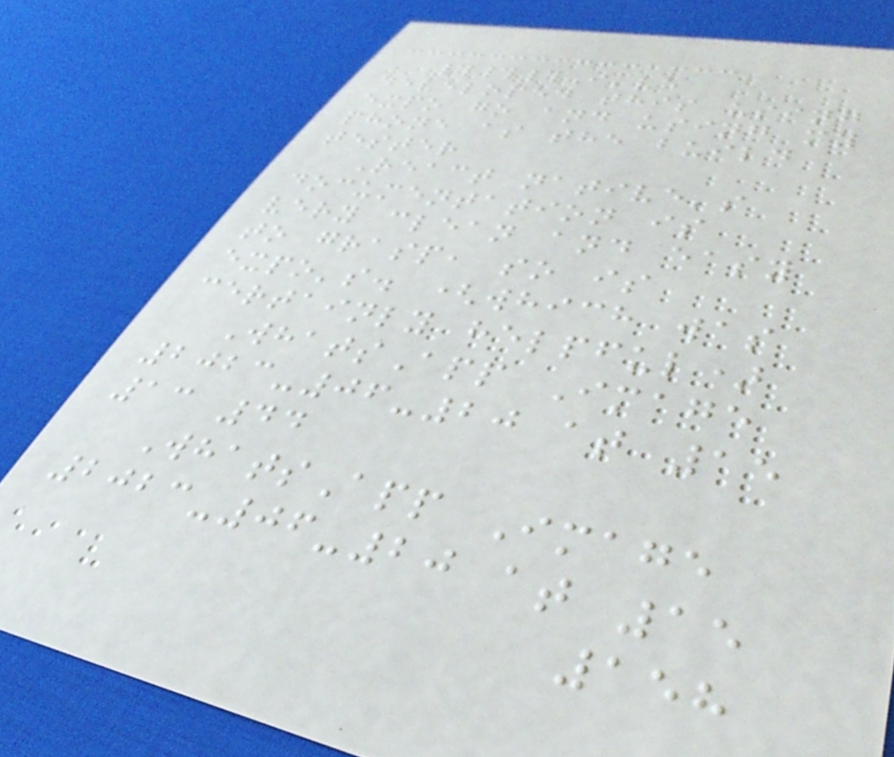###I've
developed this using
expo go and using my
phone as the build
tester
React native's
documentation is
very clean and easy
to grasp, so is
expo's. (which was
certainly helpful)
WhatsApp Image
2023-06-20 at 15
13 44
WhatsApp Image
2023-06-20 at 15
158
